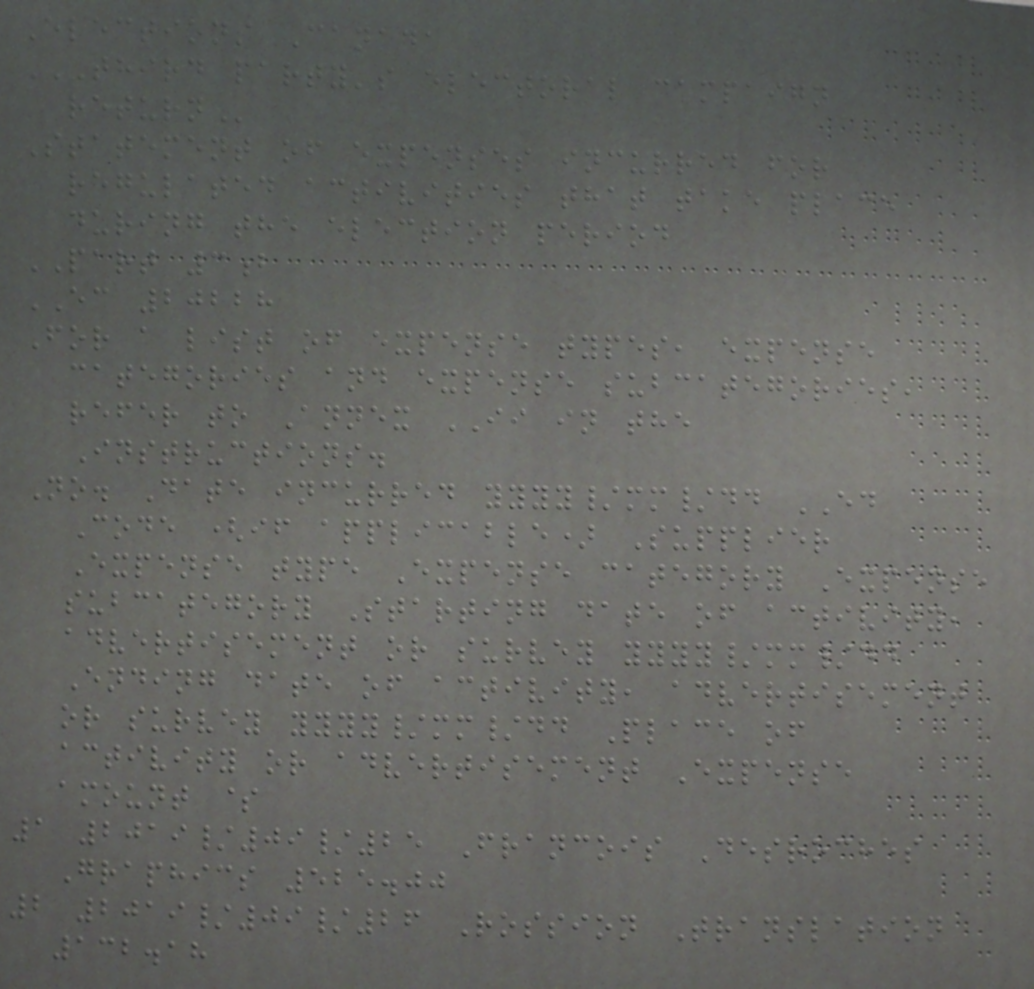Elections Canada
THIRD PARTY'S ELECTORAL CAMPAIGN
RETURN
Statement of expenses incurred for
regulated activities that take place
during the election period
PART 3b
EC 20228
For a list of expense types, expense
categories and expense subcategories,
refer to Annex II in the
Instructions.
No. Date incurred yyyy/mm/dd ED
Code (if applicable) Supplier
Expense type Expense category Expense
subcategory Starting date of activity,
advertisement or survey yyyy/mm/dd
Ending date of activity, advertisement
or survey yyyy/mm/dd Place of
activity or advertisement Expense
amount $
1 2019/09/25 Francois Desroches
Graphics 525.00
2 2019/09/26 Rossion Translation
132.18
